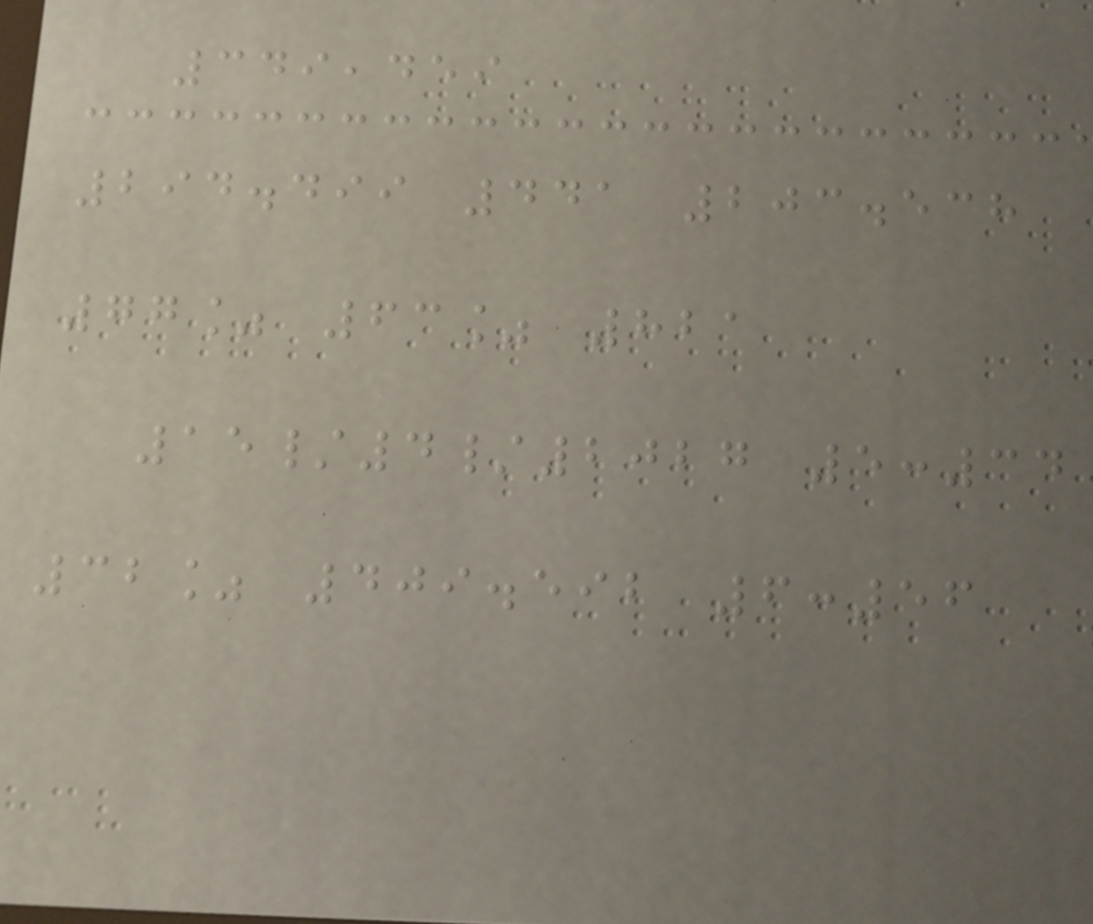349,459
294.499 441 203.538
77% 63% 821
15/4/2027 5:34
32% 409.592 6:56
